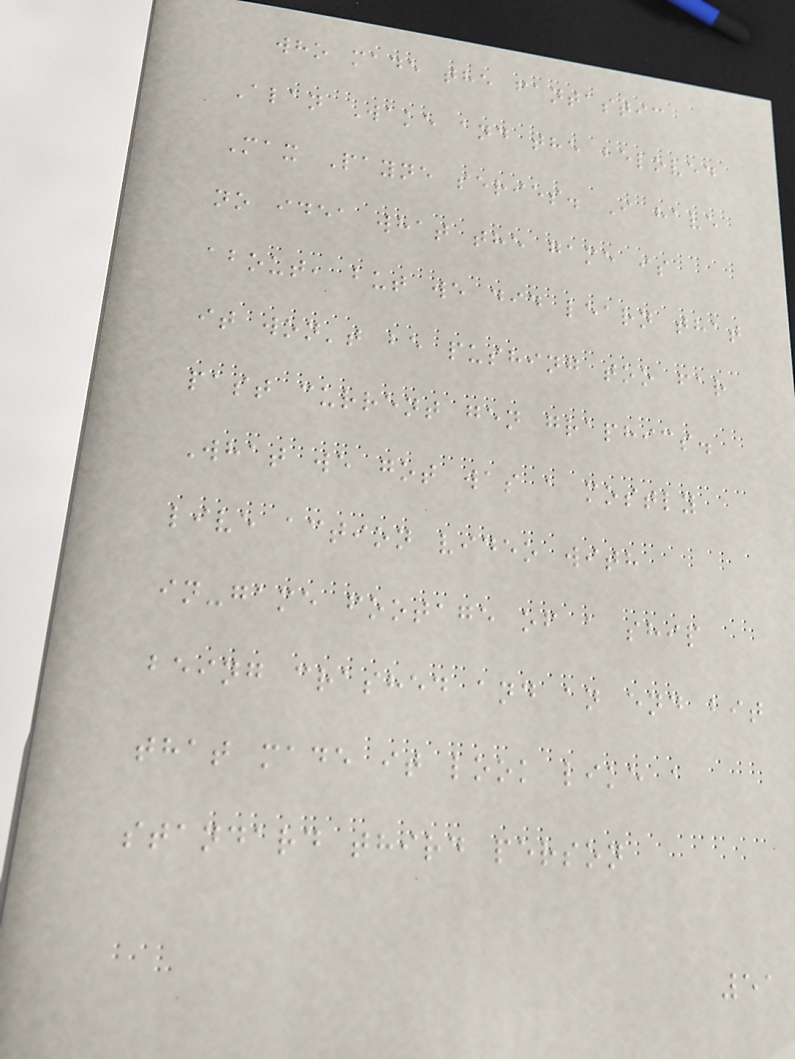who made the fantastic
Alan Wake and the beloved
Max Payne series. I have
no idea what the game is
about, but we did learn that
it won't be pushing too far
past current gen graphics.
What we got was a mostly
live action video with
in-game footage of a ship
being crashed and an end bit
that made it look like a
standard third person
51
